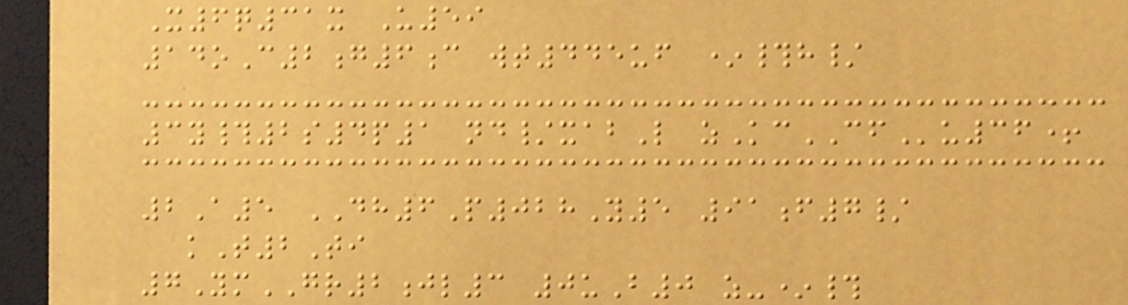X6q31x U59
14oC2g6c wt445uf *#h/
3y#2s4p1 nd/xabL zKcCFu36+
2A5 DH6P028Y5 91f7/
kT2Ti
7YmGR2jl3 0uB0 z-*#
